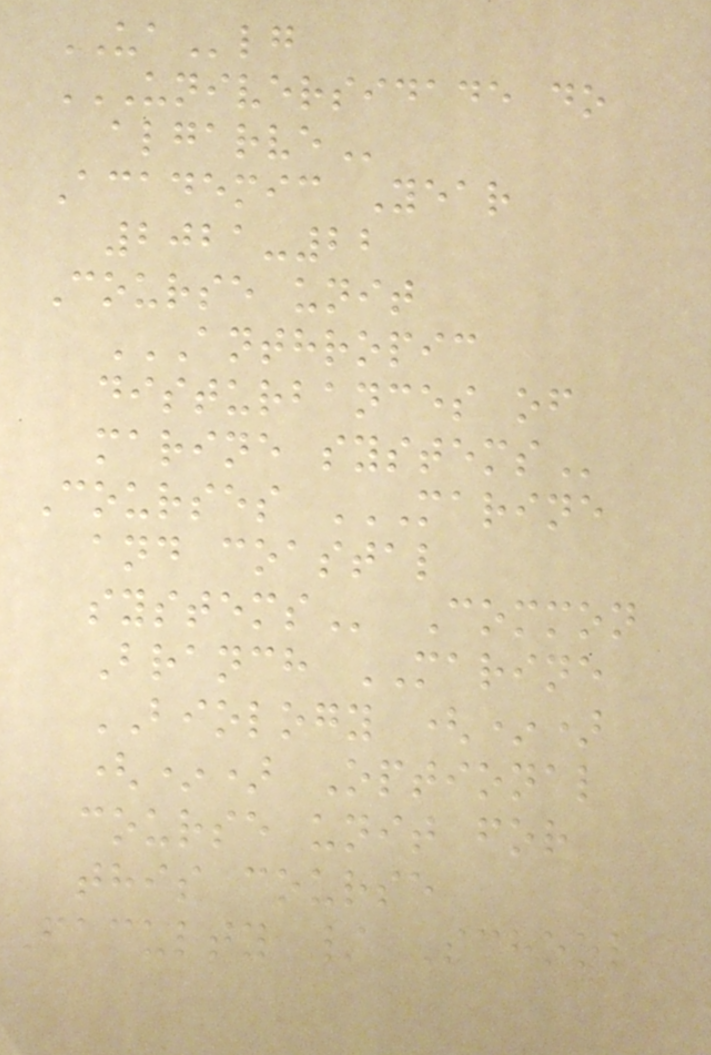UAlg
UNIVERSIDADE DO
ALGARVE
Academic Year
2021-22
Course unit
ANTHROPIC
DISTURBANCES OF
MARINE SYSTEMS
Courses MARINE
AND COASTAL
SYSTEMS Common
Branch MARINE
BIOLOGY (*)
(*) Optional
course unit for
this course
Faculty / School
